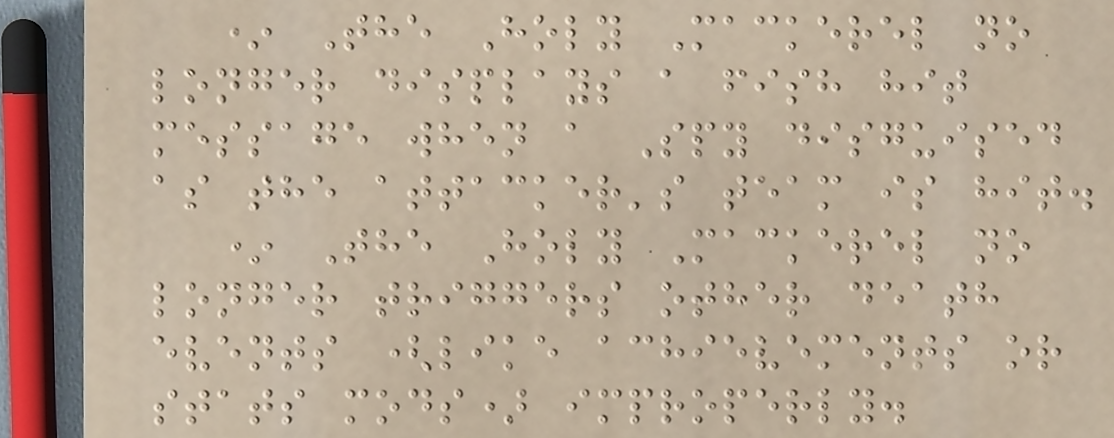* The Holy Mackerel no
longer displays a fish hit
message when a Spy disguised
as the attacker's team is hit.
* The Holy Mackerel no
longer triggers other death
events (like achievements or
stats mods) improperly.
